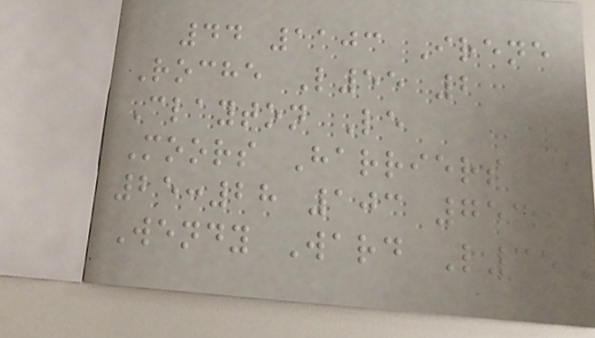44 1103 Irene
Roche L55 2
Clayton Le
Moors Harriers
25:28 103 753
Wendy Ward L35
